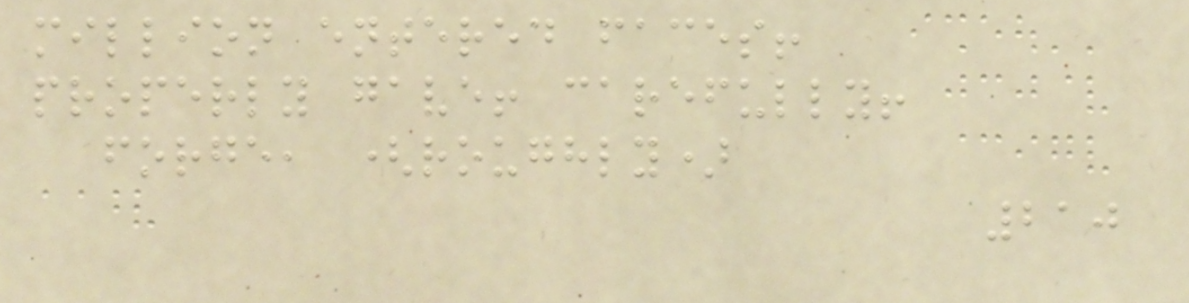million entered faces!
properly gave! carefully!
forge, (roughly)
210
